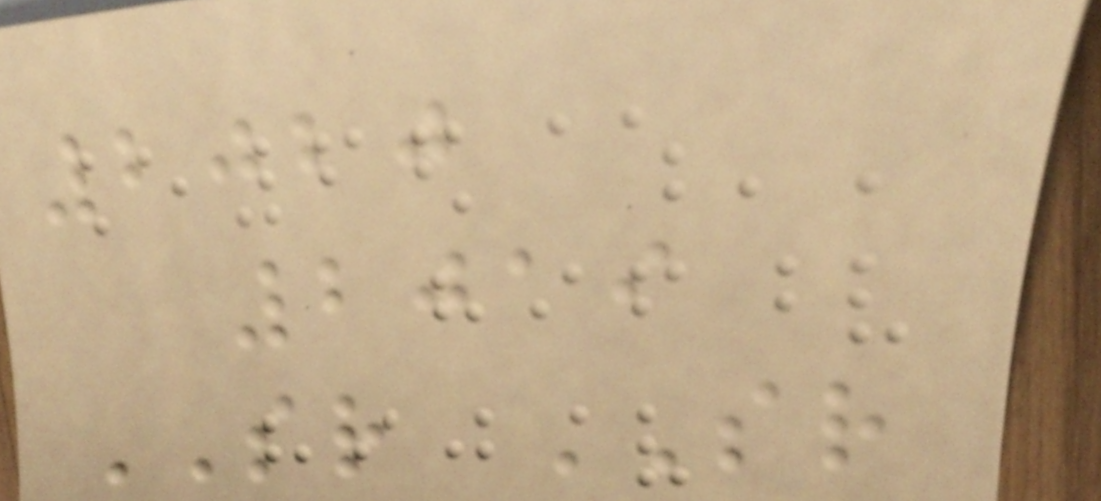2020
2019
SR SR
